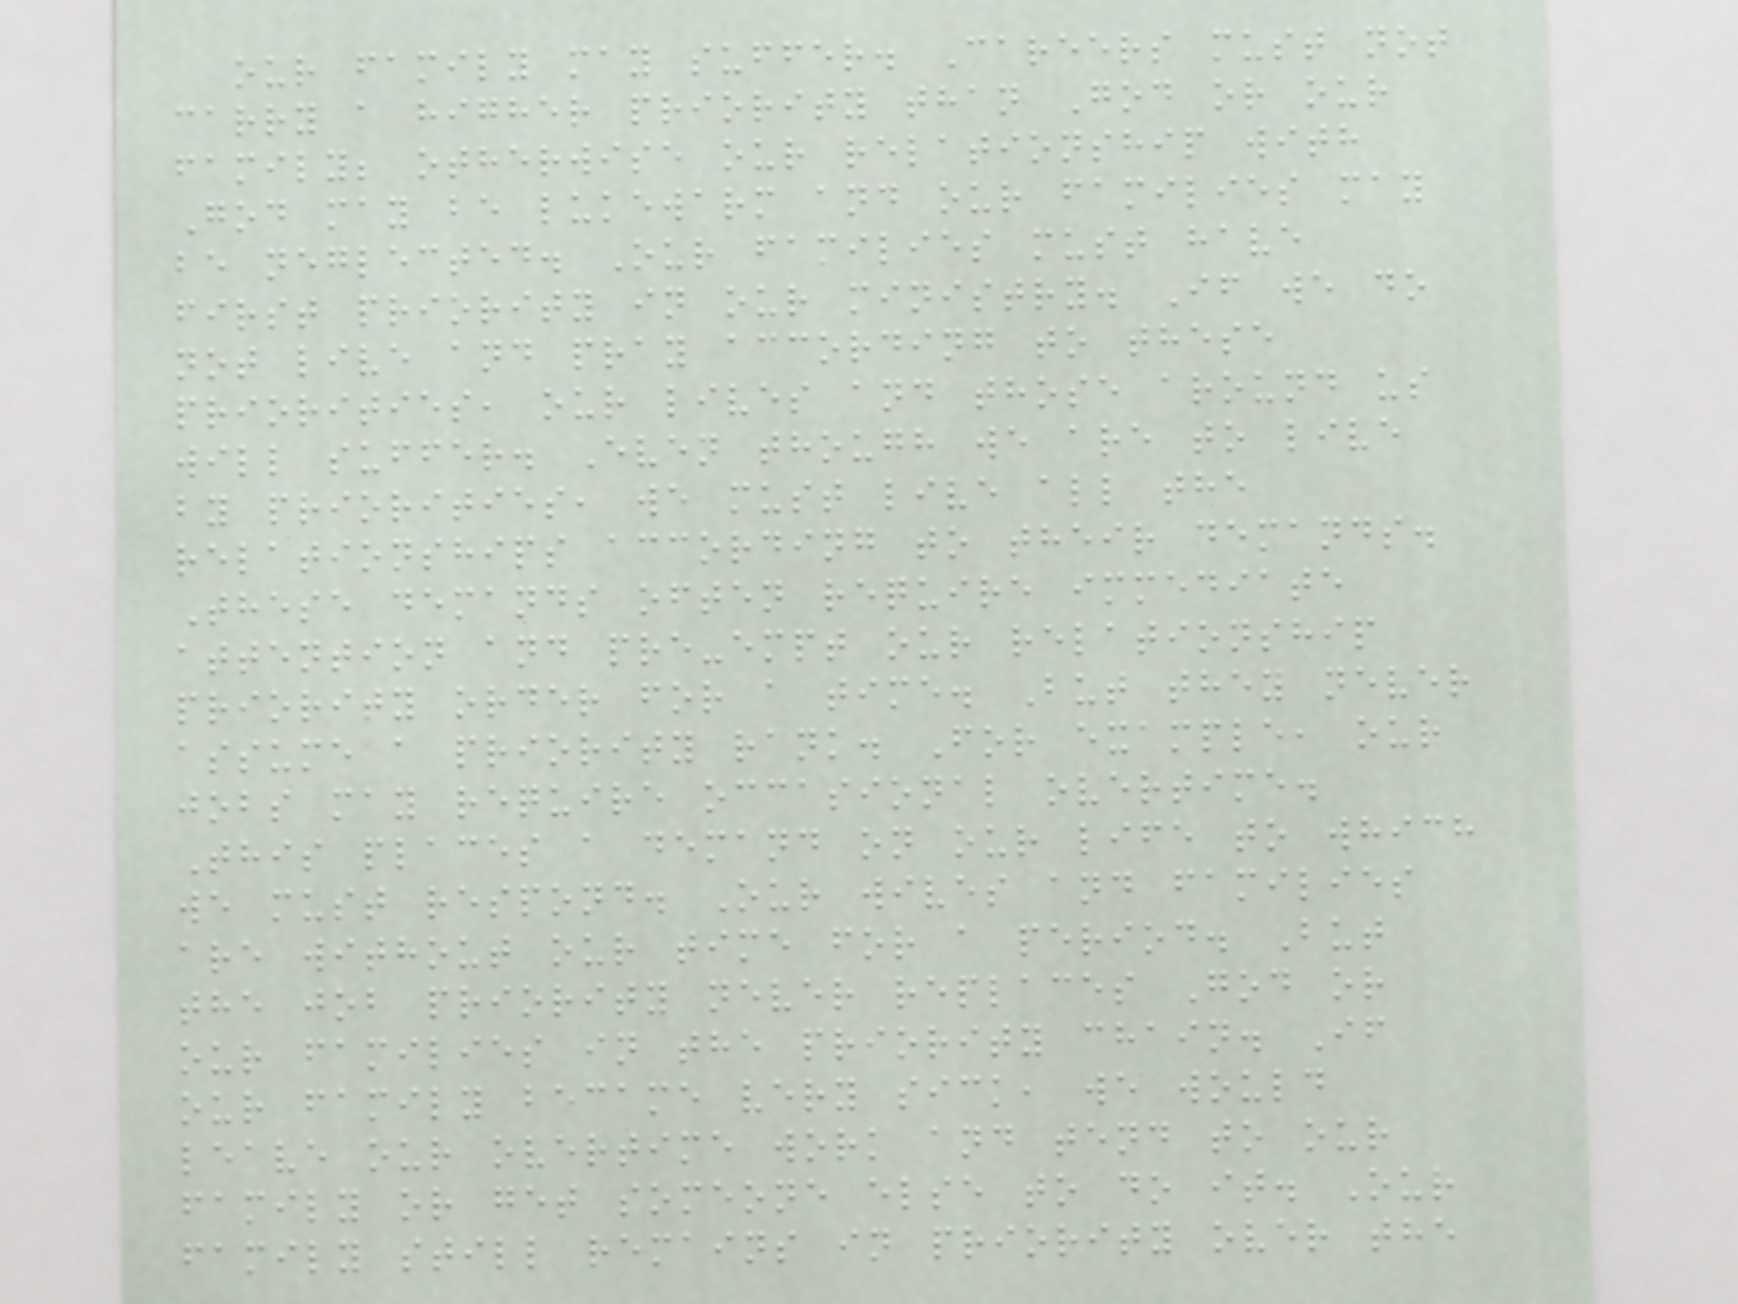our family may suffer. Careers must not
carry a higher priority than God or our
family; otherwise our relationship with
God may be lukewarm and our families may
be neglected. Our families must have
first priority in our ministry. If we do
not live and pray according to these
priorities, our lives and those around us
will suffer. Even though we are to live
by priorities, we must live all the
relationships according to their demands.
These demands often require immediate
attention and pre-empt our relationship
priority order for a time. But they never
assume a priority rank. For example, our
jobs may require occasional overtime.
This places a demand on our life to which
we must respond. Our wives and families
are without our time for a period. But
the job priority never replaces God or
our families in the priority chain. If
our family became very sick, we would
leave our overtime work and tend to our
family or get someone else to do it. Our
family still remains in priority over the
